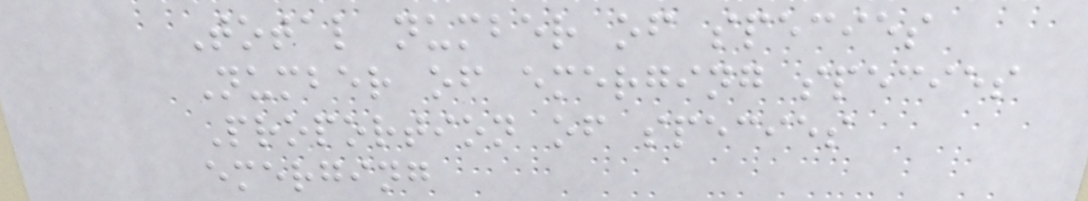Total number of species
Number of emerging species
Proportion of species
emerging
